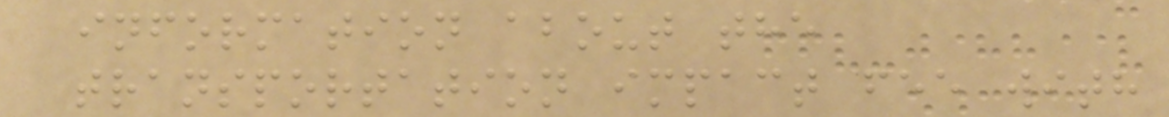information about the
transportation impact fee with
